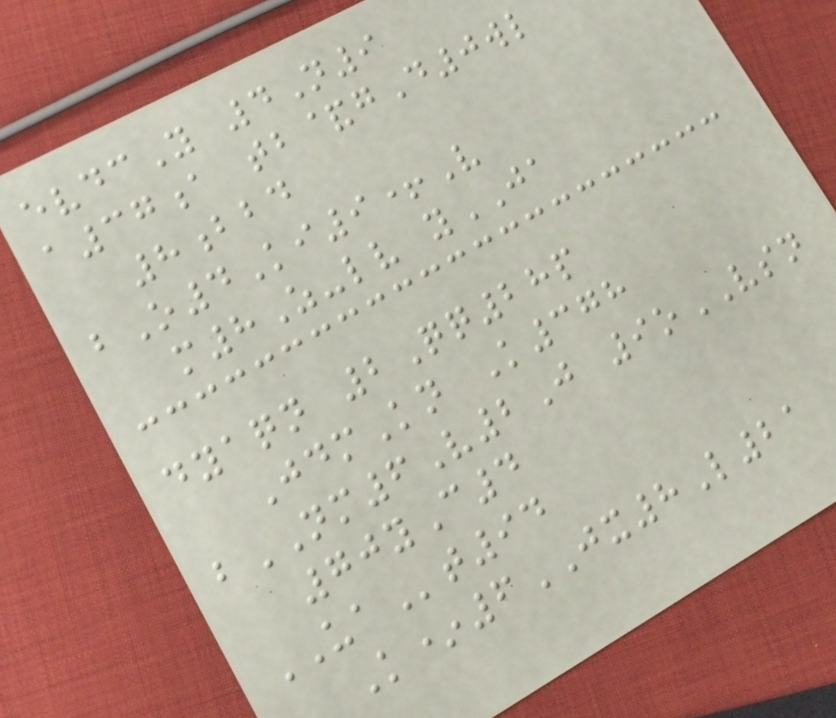evdcY 4N9
a37a tb&gD0wl
8bbd
bO4Ki9+V
m8Z-lv yJA
dyaqn 2Qq28p
JdmKn K378
bNM6V2J 9oVSN
70yC4
UAt94
K*6JX8L21
